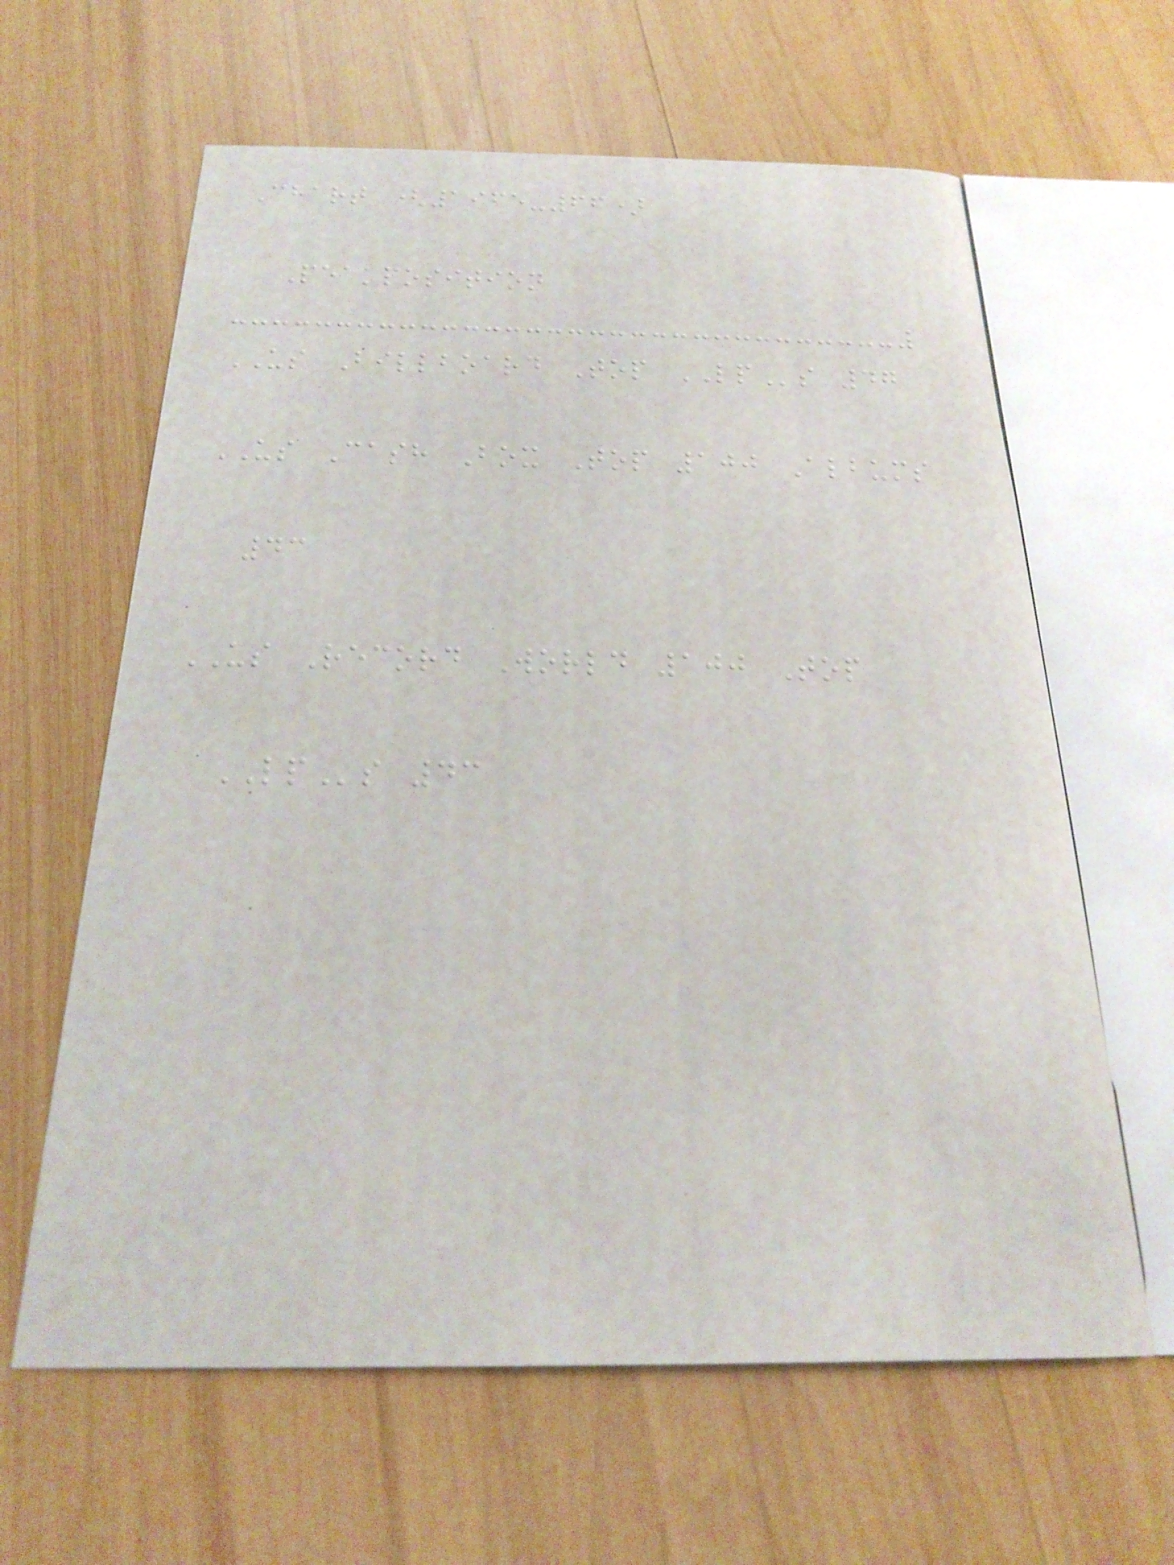Chart (1965-66)
Peakposition
US Billboard Top LPs 47
US Cash Box Top 100 Albums
43
US Record World 100 Top
LPs 43
